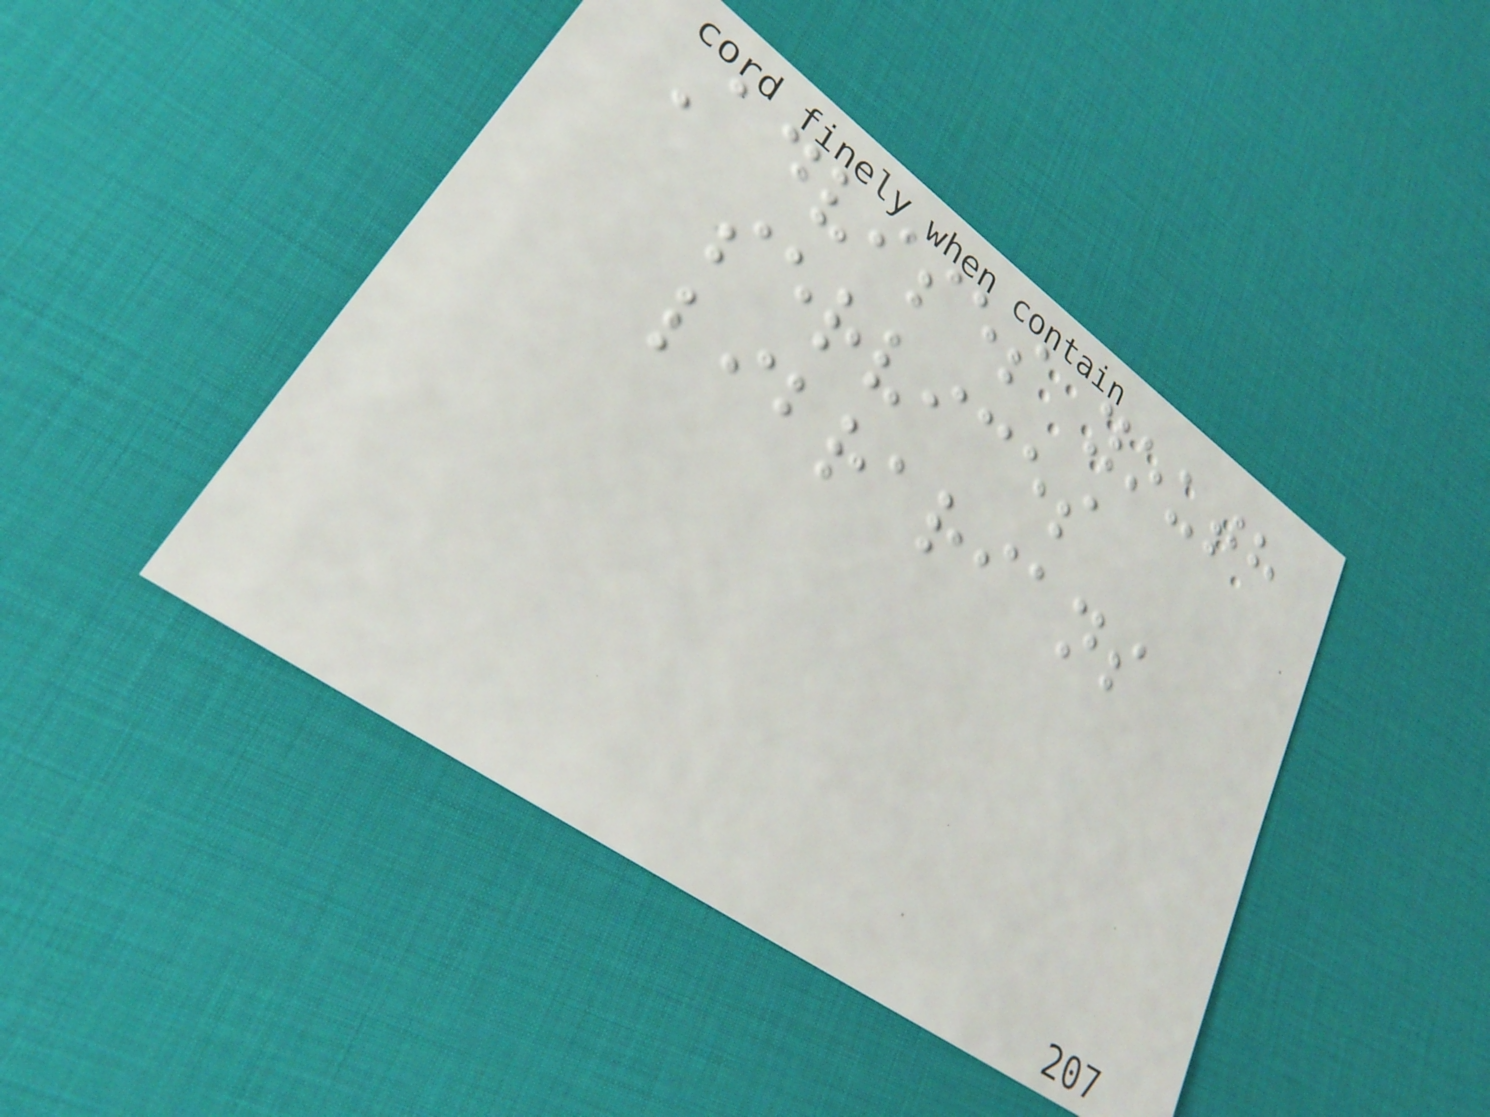Advises youth
services
librarians
